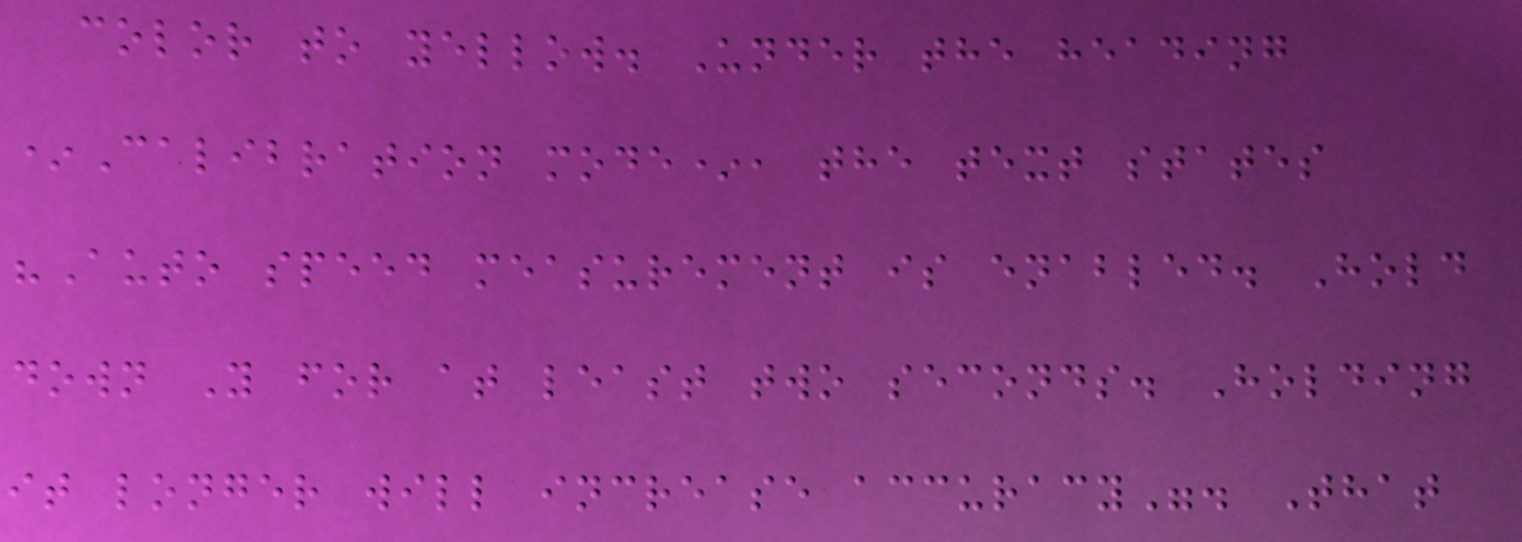color to yellow. Under the heading
*Calibration mode*, the text states
"Auto speed measurement is enabled. Hold
down Y for at least two seconds. Holding
it longer will increase accuracy". That
